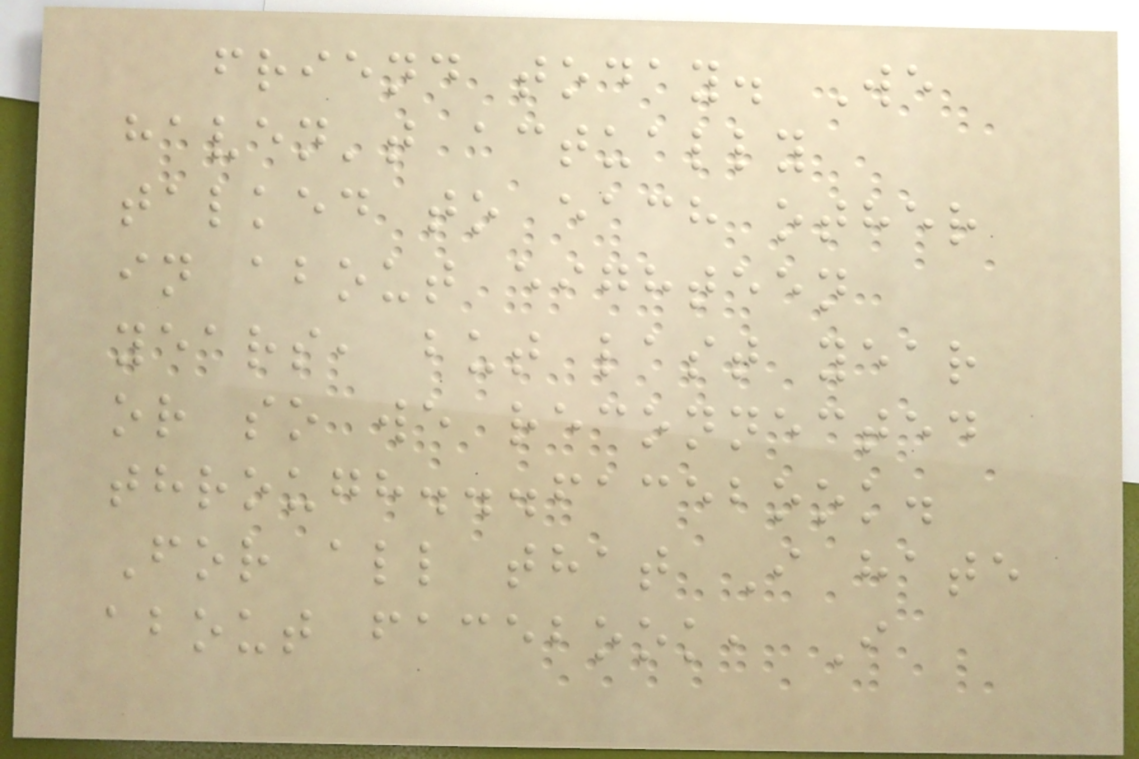friend today. We
haven't actually
talked to each other
in about eighteen
years, but last year
or so we reconnected
through...facebook.
For all that I hate
about facebook, I
